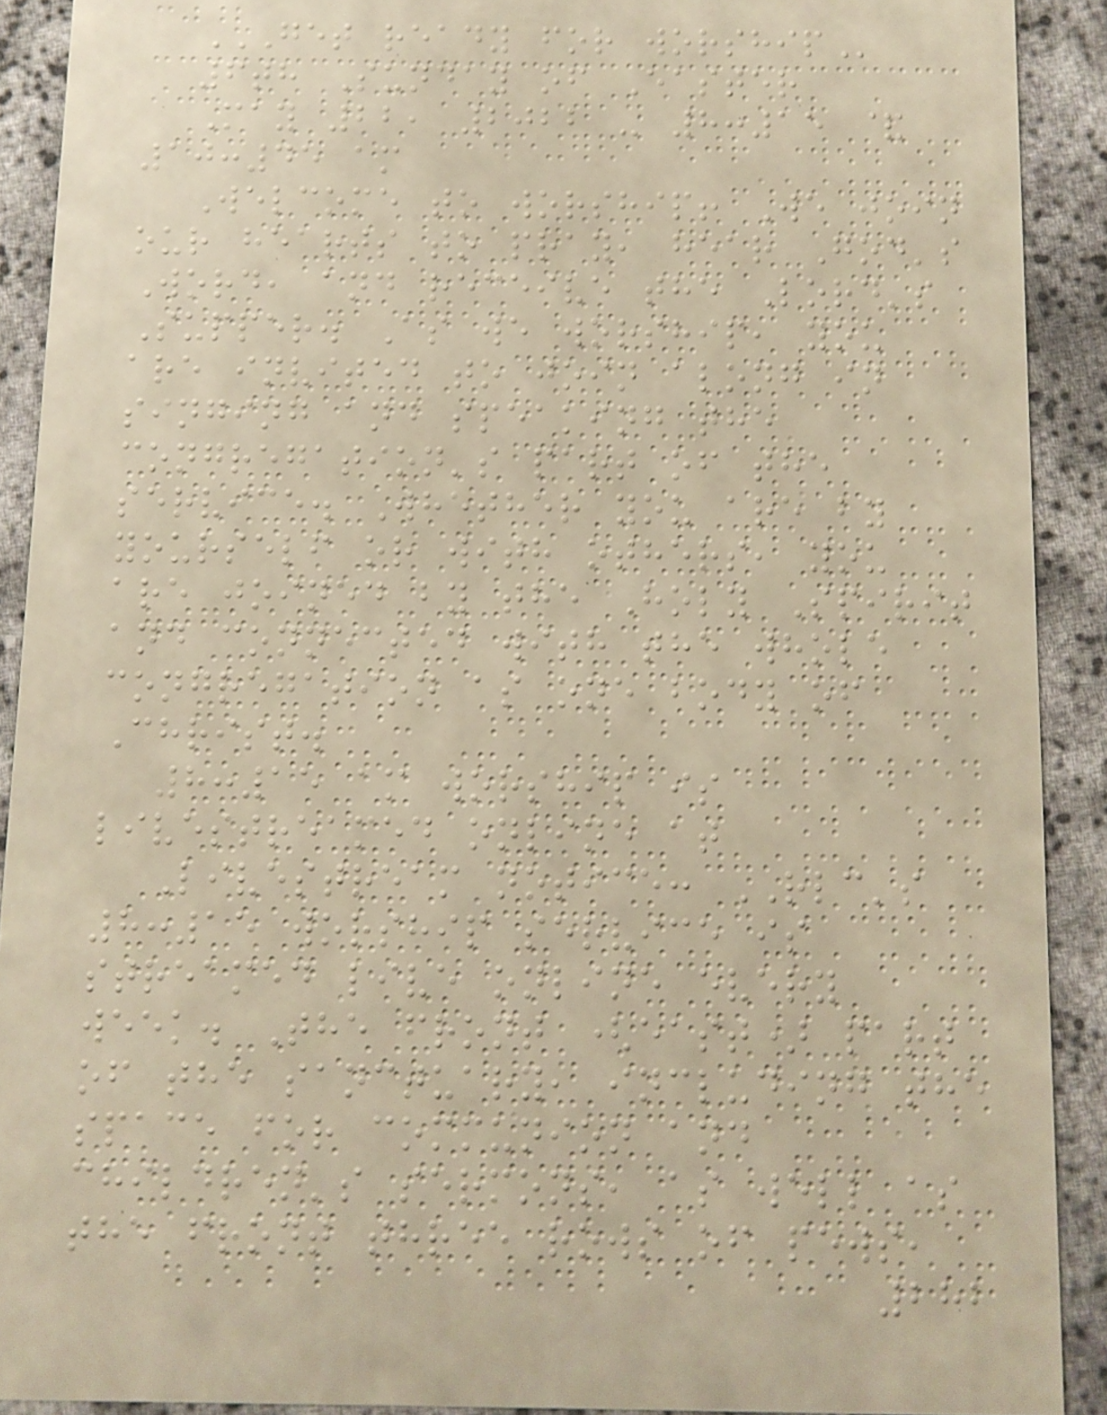GET READY FOR WORSHIP
6th Sunday of Easter
May 22, 2022 - 8:15 &
10:45 am
Welcome to worship! We join
our hearts to pray, hear God's
Word, and receive the Lord's
Supper. As we worship, you
are invited to join along in
singing and speaking the
congregation's part of the
service. Whether you are by
yourself or with others, you
are joined by the Holy Spirit
and connected with the whole
congregation as one body of
Christ.
8:15 am worship is
livestreamed online at
Livestream notice: RLC's
8:15 worship service is
streamed live online every
week. The front (east) part
of the sanctuary, including the
space for communion and
children's sermons, as well as
the front three rows of pews,
282
